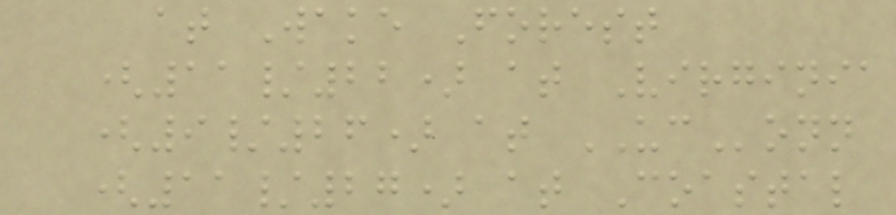at Wake Forest
(11/22) at Virginia
(9/26) at UConn
(11/27) at Coastal
